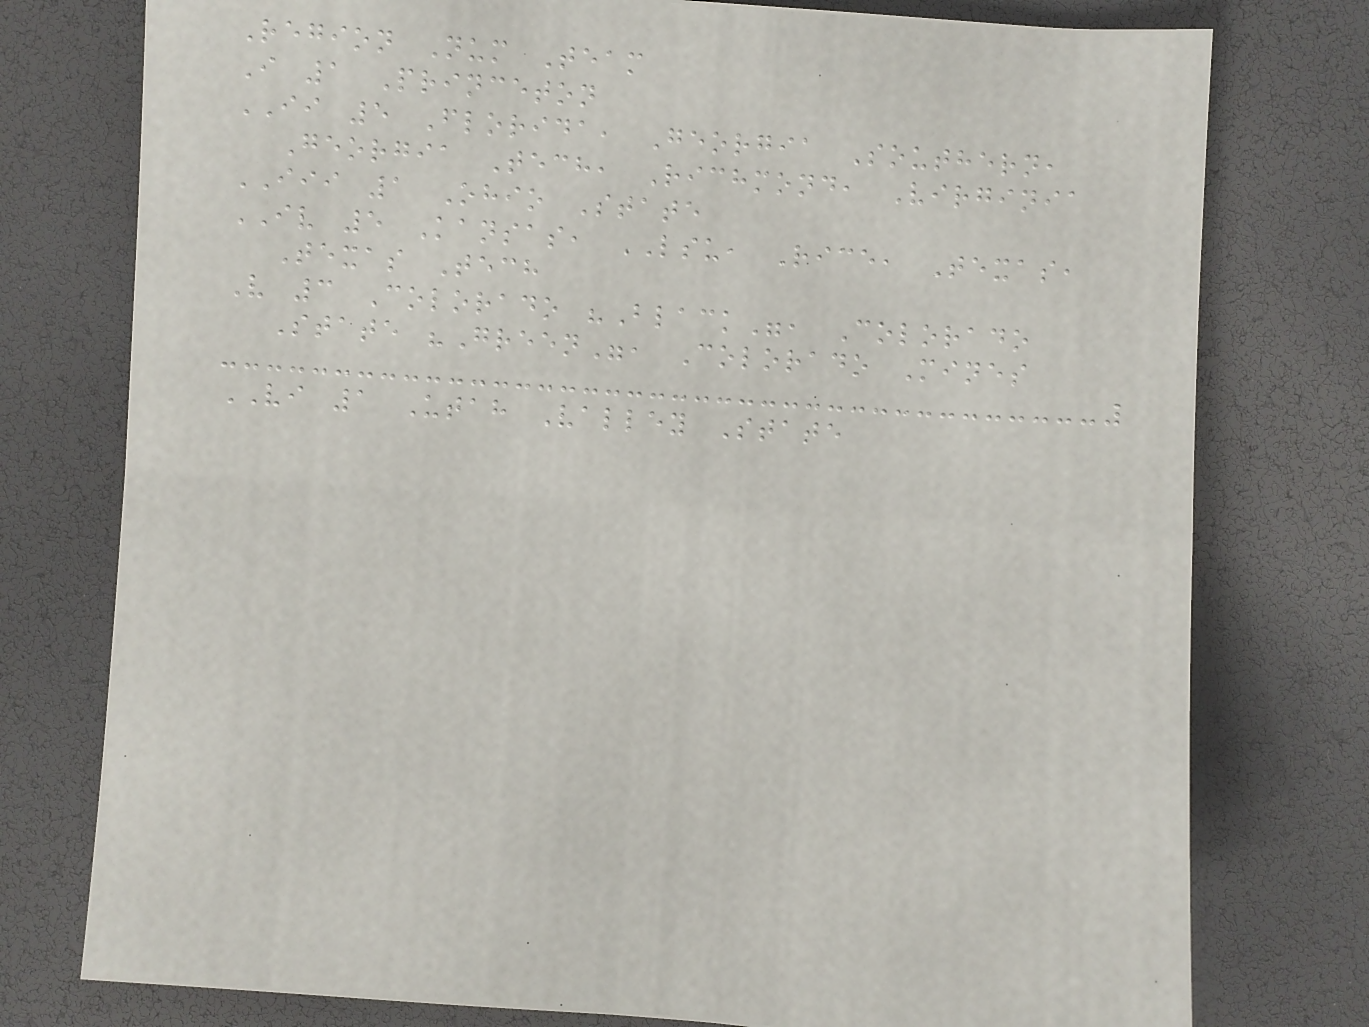Region Num Team
I 1 Princeton
II 5 Florida, Georgia Southern,
Georgia Tech, Richmond, Virginia
III 1 Ohio State
IV 5 Kansas, LSU, Rice, Texas,
Texas Tech
V 3 Colorado "Black", Colorado
State "Green", Colorado Mines
VI 1 Utah Valley State
